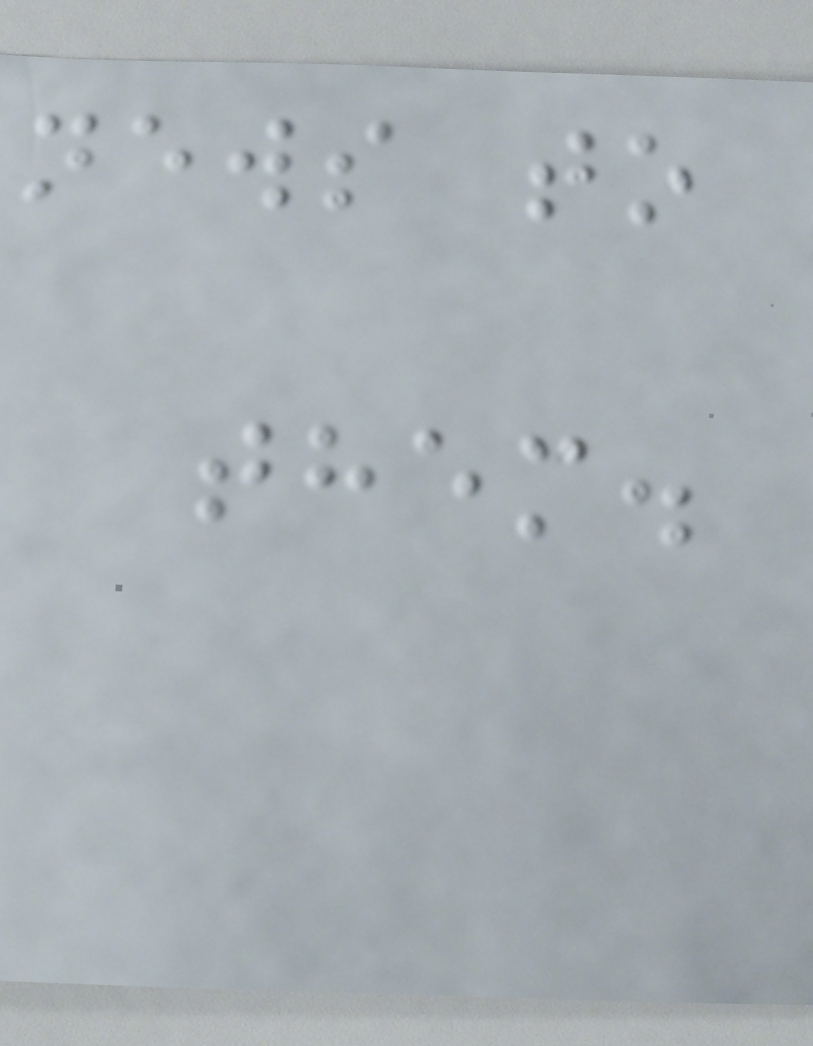news to
them.
